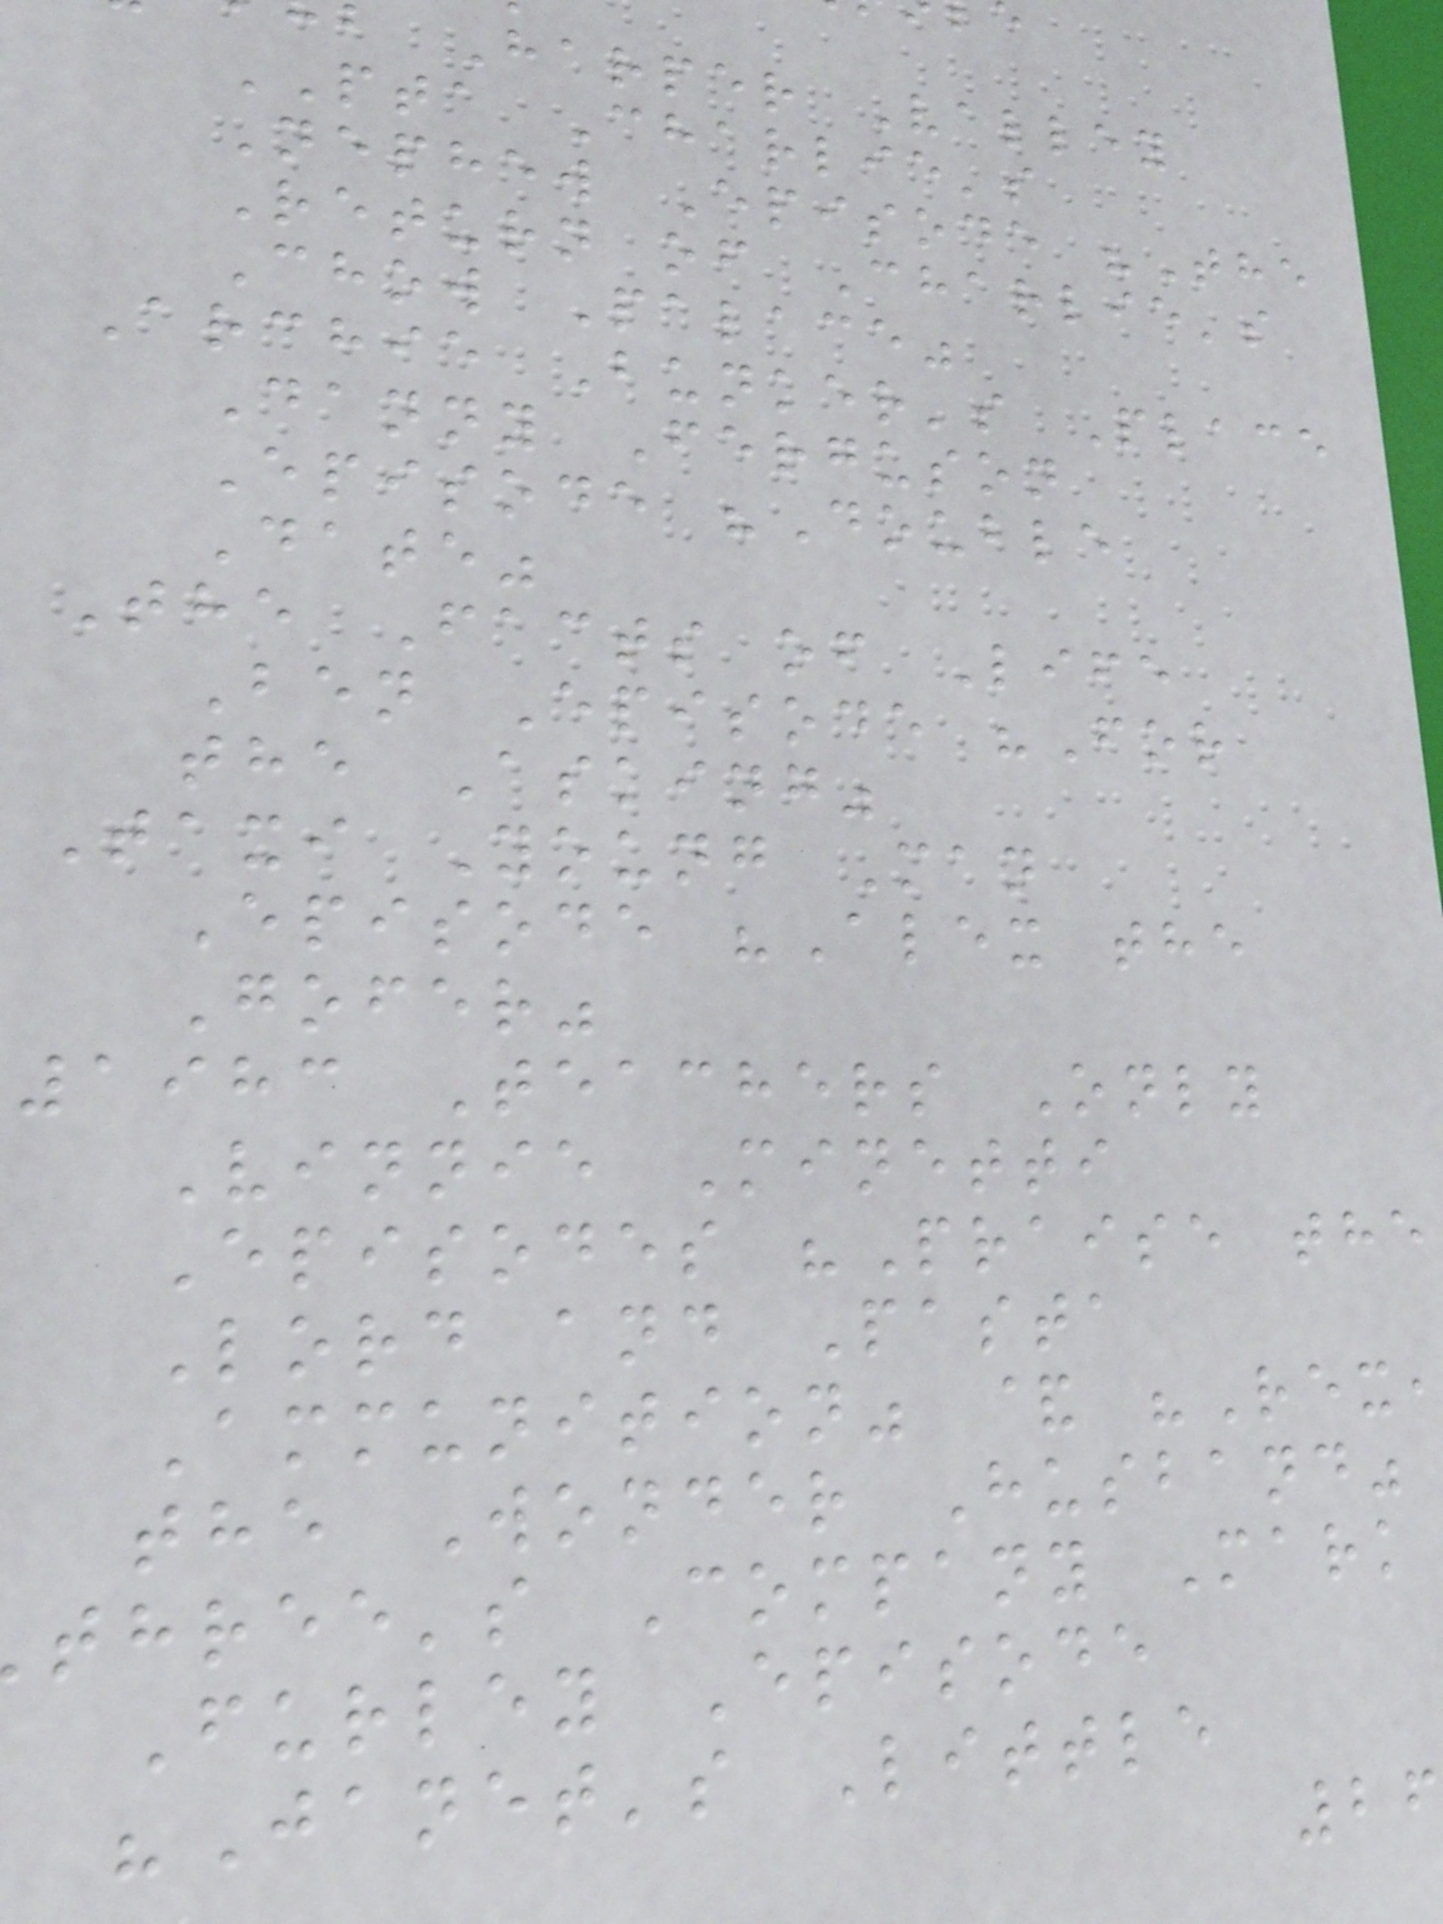b Harper Valley
PTA Charlie's
Nephew Episode "The
Return of Charlie's
Chow Palace"
Archie Bunker's Place
Danny Ferguson
Episode "Double
Date"
The Facts of Life
Ben Episode "For
the Asking"
Taxi Young Man
Episode "Alex the
Gofer"
1983 Teachers Only
Vinnie Minetti
Episodes "Praise the
Lord and Pasta
Ammunition" & "Rex
the Wonder Husband"
three's Company Mark
Furley Episode
"Janet's Little
